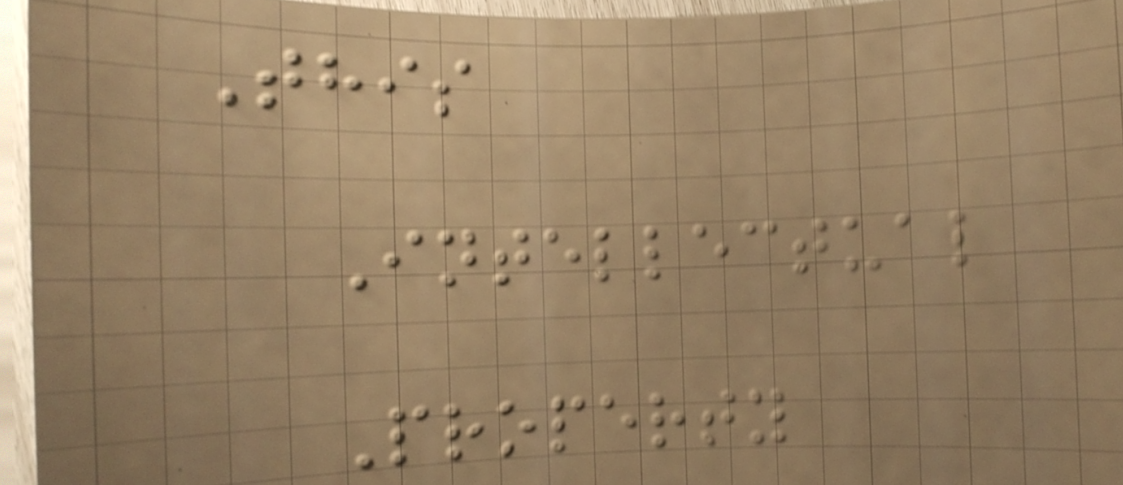This
Intellectual
Property
